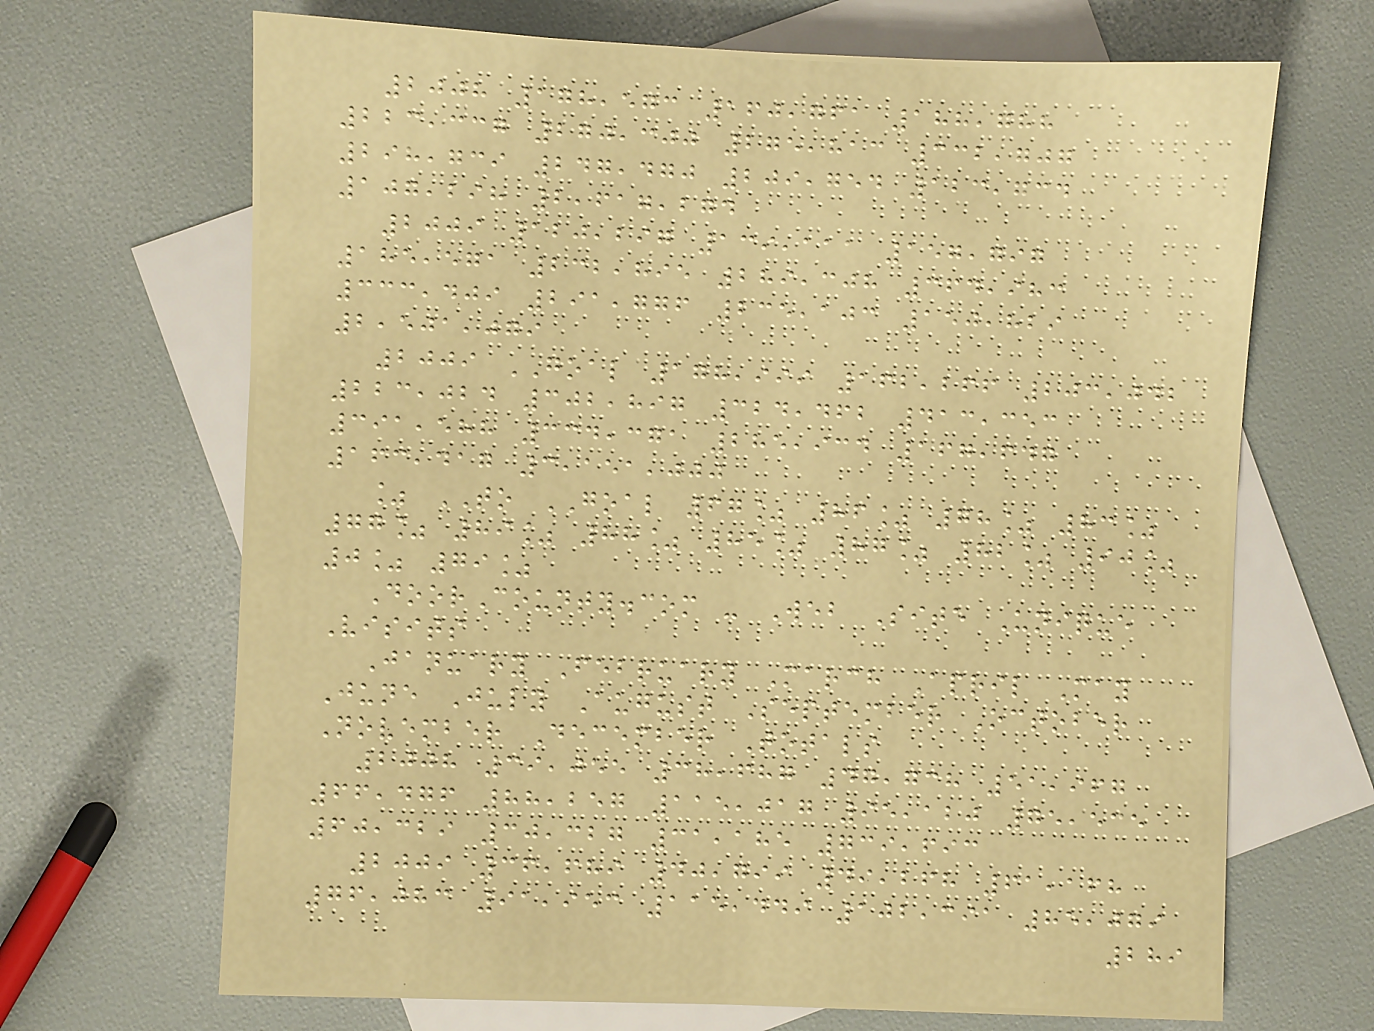2008 178,573 160,761 188,788
223,337 270,300 275,813 332,707
298,739 247,470 209,754 123,734
107,298 2,617,274
2009 120,297 139,111 157,797
185,571 232,895 289,308 364,983
333,409 291,776 235,103 150,829
2,501,079
2009 GOAL 178,999 162,266 203,042
223,024 302,897 324,462 413,353
391,588 334,371 285,934 167,647
163,417 3,151,000
% TO GOAL 67% 86% 78% 83%
77% 89% 88% 85% 87% 82% 90%
0% 79%
DoorCounty.com - Web Site Unique
Visits
January February March April May
June July August September October
November December Totals
2008 39,055 38,687 47,738 51,967
66,476 88,257 115,017 95,120 75,535
60,329 30,327 31,185 739,693
2009 36,689 40,799 49,268 61,168
76,083 91,953 115,449 102,391 85,079
289
